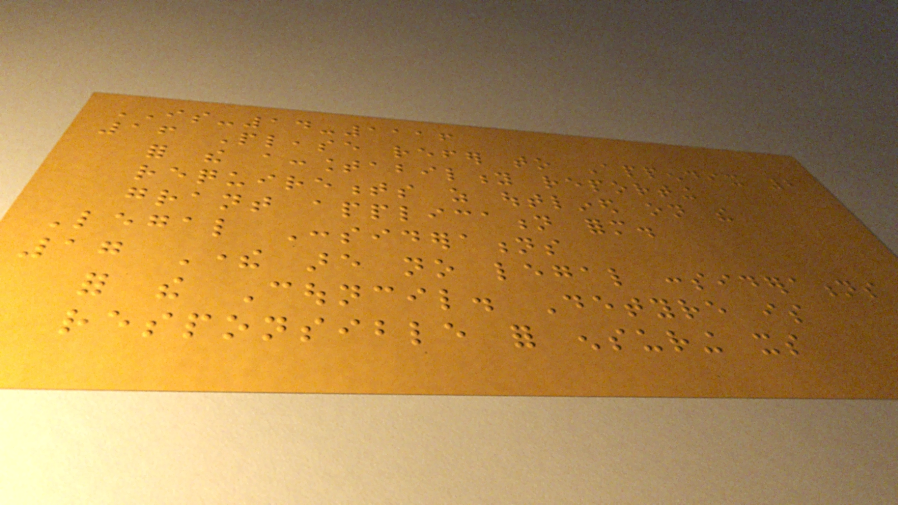IS-14-1116
16 Please refer to Appendix 2
for the accountability reporting
requirements as outlined on the
grant application form.
Legal Considerations
17 There are no legal considerations
for the Council. Detyre is
responsible for ensuring its
